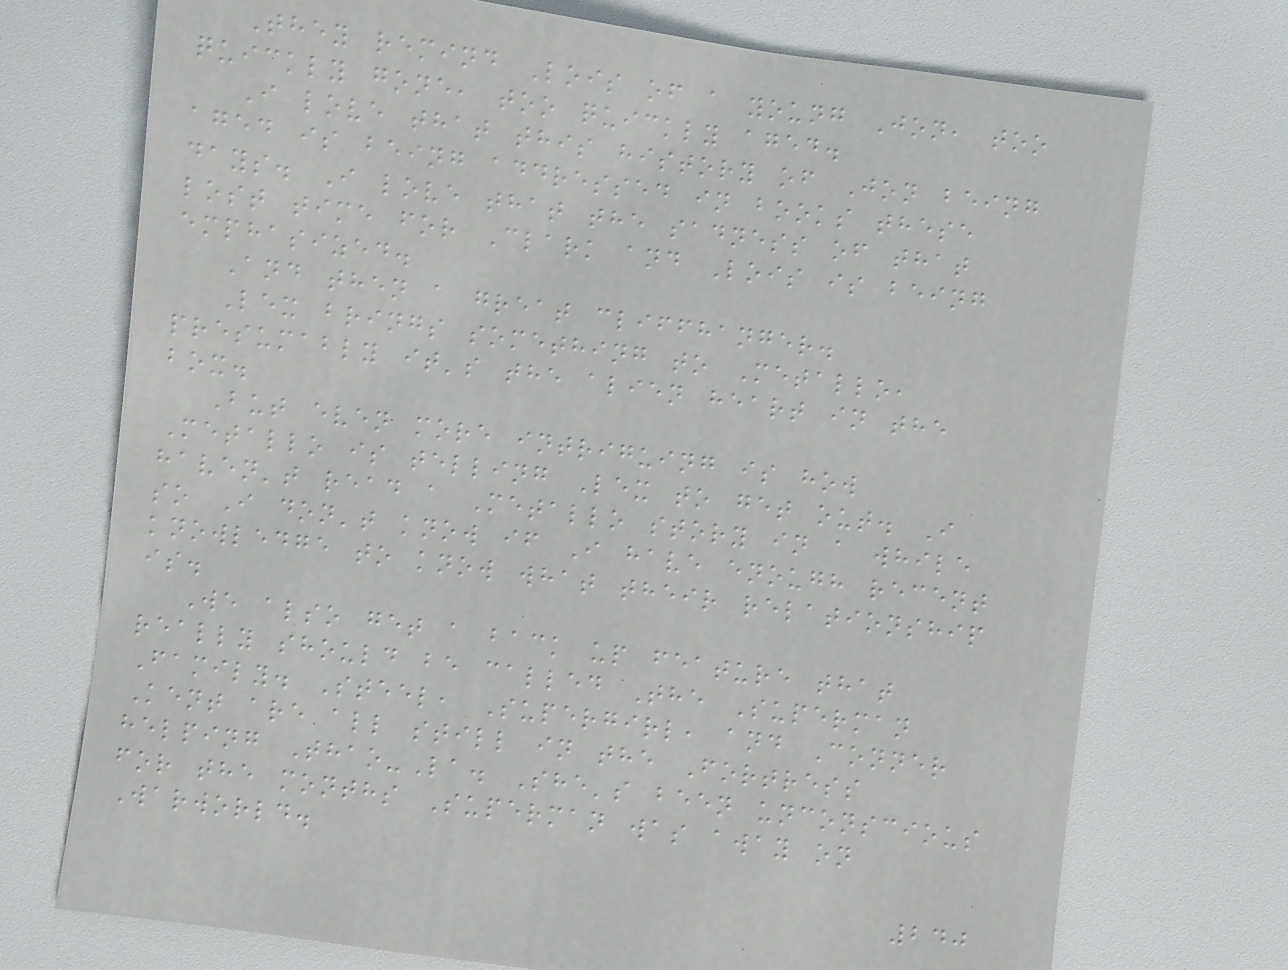They remind Lois of a young Jon, too
quickly gone, too quickly aged.
I love that this history of Jon being
aged is being addressed in books these
days. I love that the sadness of that
lost time for Clark and Lois is being
emphasized.
And then a great cliffhanger.
Lex brings something to Metallo,
presumably it's the alien heart in the
box.
But even more intriguing is how
Metallo is telling Lex to get out. I
haven't read a Metallo story in a while
so I don't know if I have enough recent
knowledge to know what their relationship
is.
We also get a back up feature that
really should be called The Superman
Family. Steel, Supergirl, and Conner
Kent are all still in the Fortress
helping Thao-La. She's been unconscious
for the months Superman was away on
Warworld.
240
